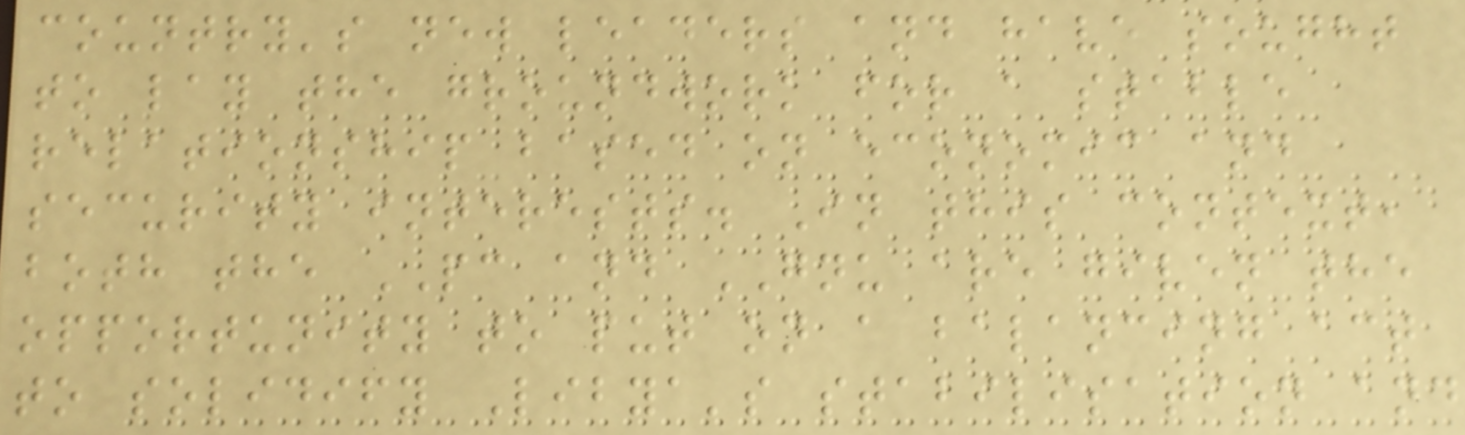country's new leaders and have sought
to lay the groundwork for a stable
relationship based on economic and
security interests. In this context,
both the PC and GNU are given the
opportunity to put on a balancing act
to solidify Libya's stabilisation and
